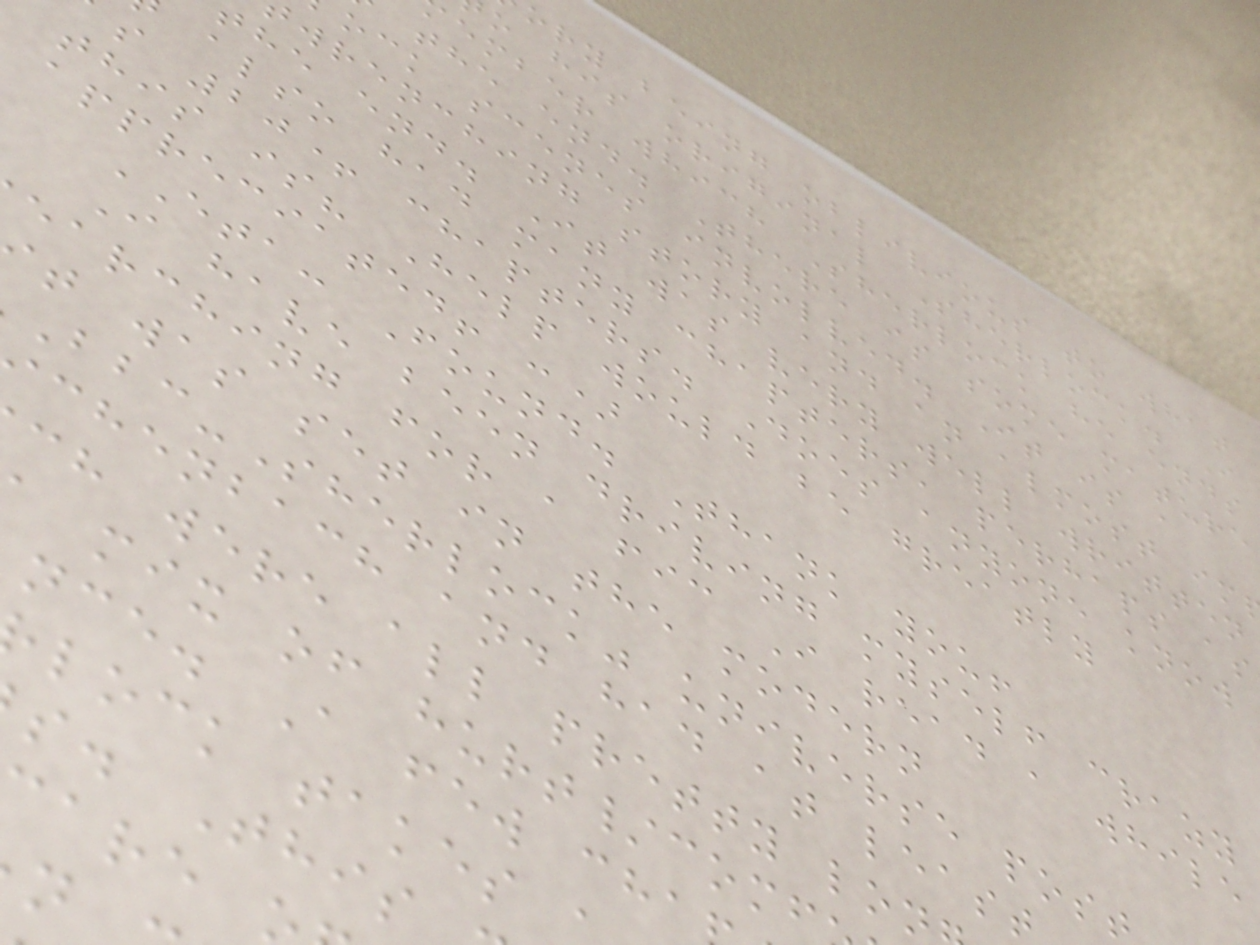ory being oblivious to what
o his original Sherlock. I
ember which Sherlock he ends
the end. There is some mature
ock scenes involved. It is a
wrenching story and an almost im
the end. It was very well written
also had many chapters, perhaps as
s 20+ chapters. Does anyone know
this is? Help would be greatly
appreciated! :)
ETA: Found. Thank you!
I have been driving myself crazy
earching for a fic I read a while
t was set in the modern
-Sherlock" universe pos
chenbach and had at leas
ch were all pretty lon
mix of hurt/comf
nce. A few cha
